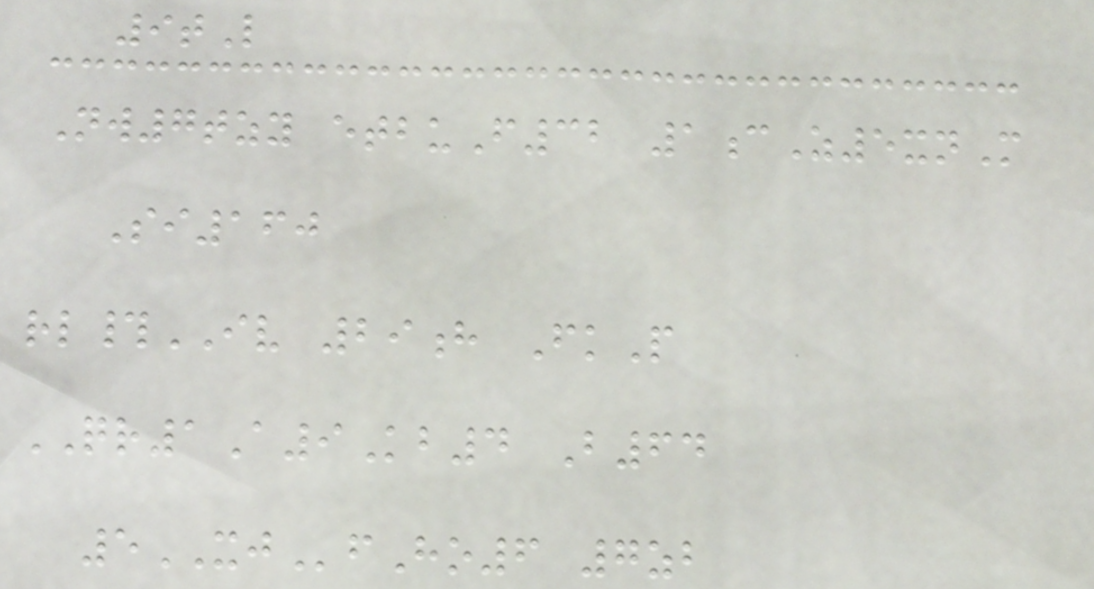9tL
Nw7tzy etbuF32 1cZ5xnM
Si160
rl#IV 29h FkP
QR1A9Kb4 B64
5XJfHo6 7zb
